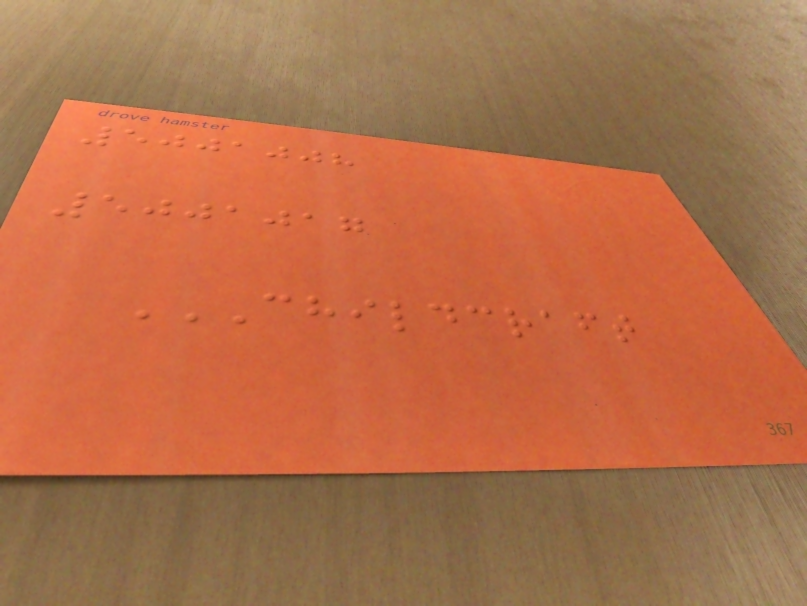5001008
5001017
CHILDCRAFT
